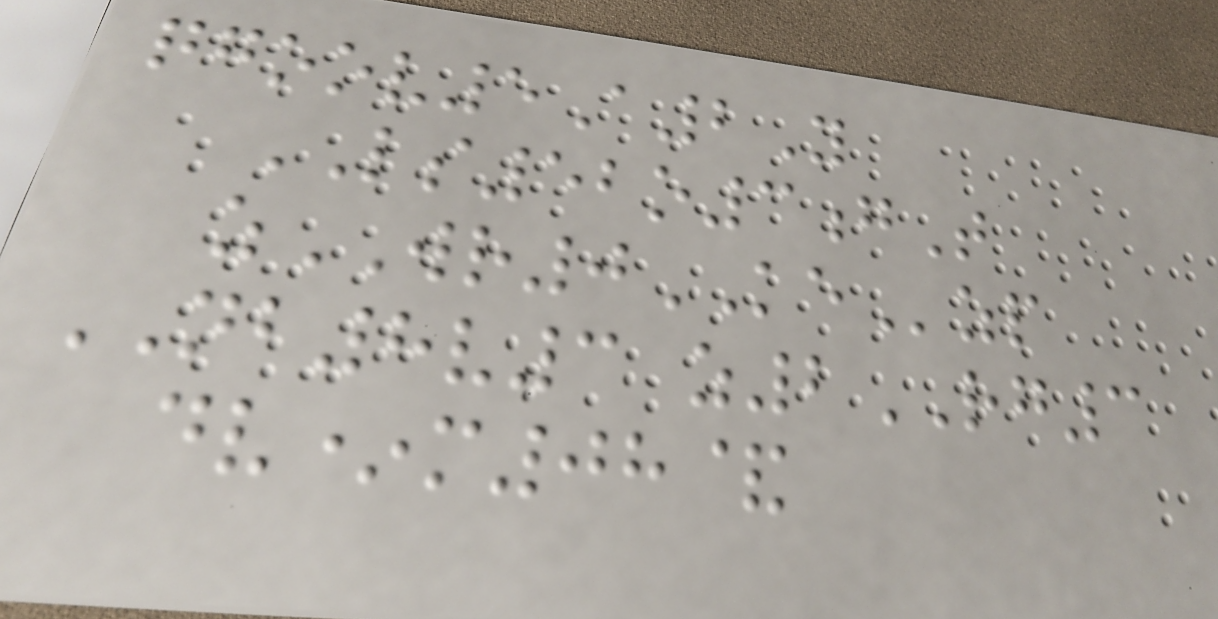qgoov5A2Y
LS52o3gT
zWR0KEzp
NB8v3 z2RG3
dv*m08&
